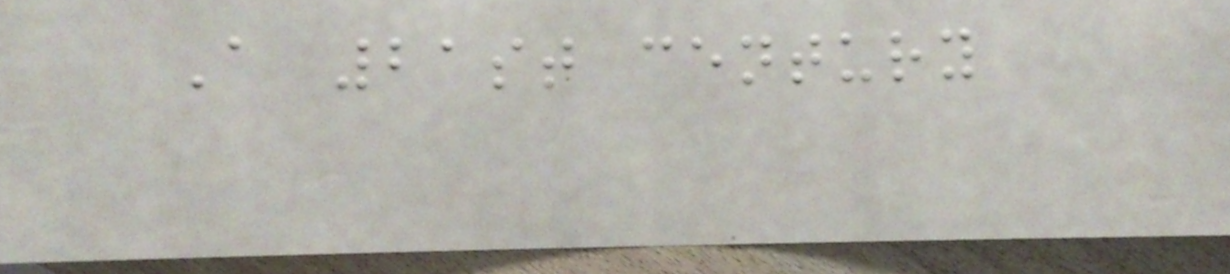A 21st century
